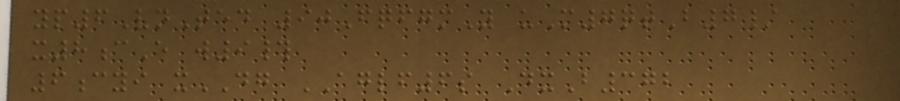yp6VnTed 90FqfgmY uM7qtB7/
x8cE w9#
6cyi xDG AGLF6s DxB372
